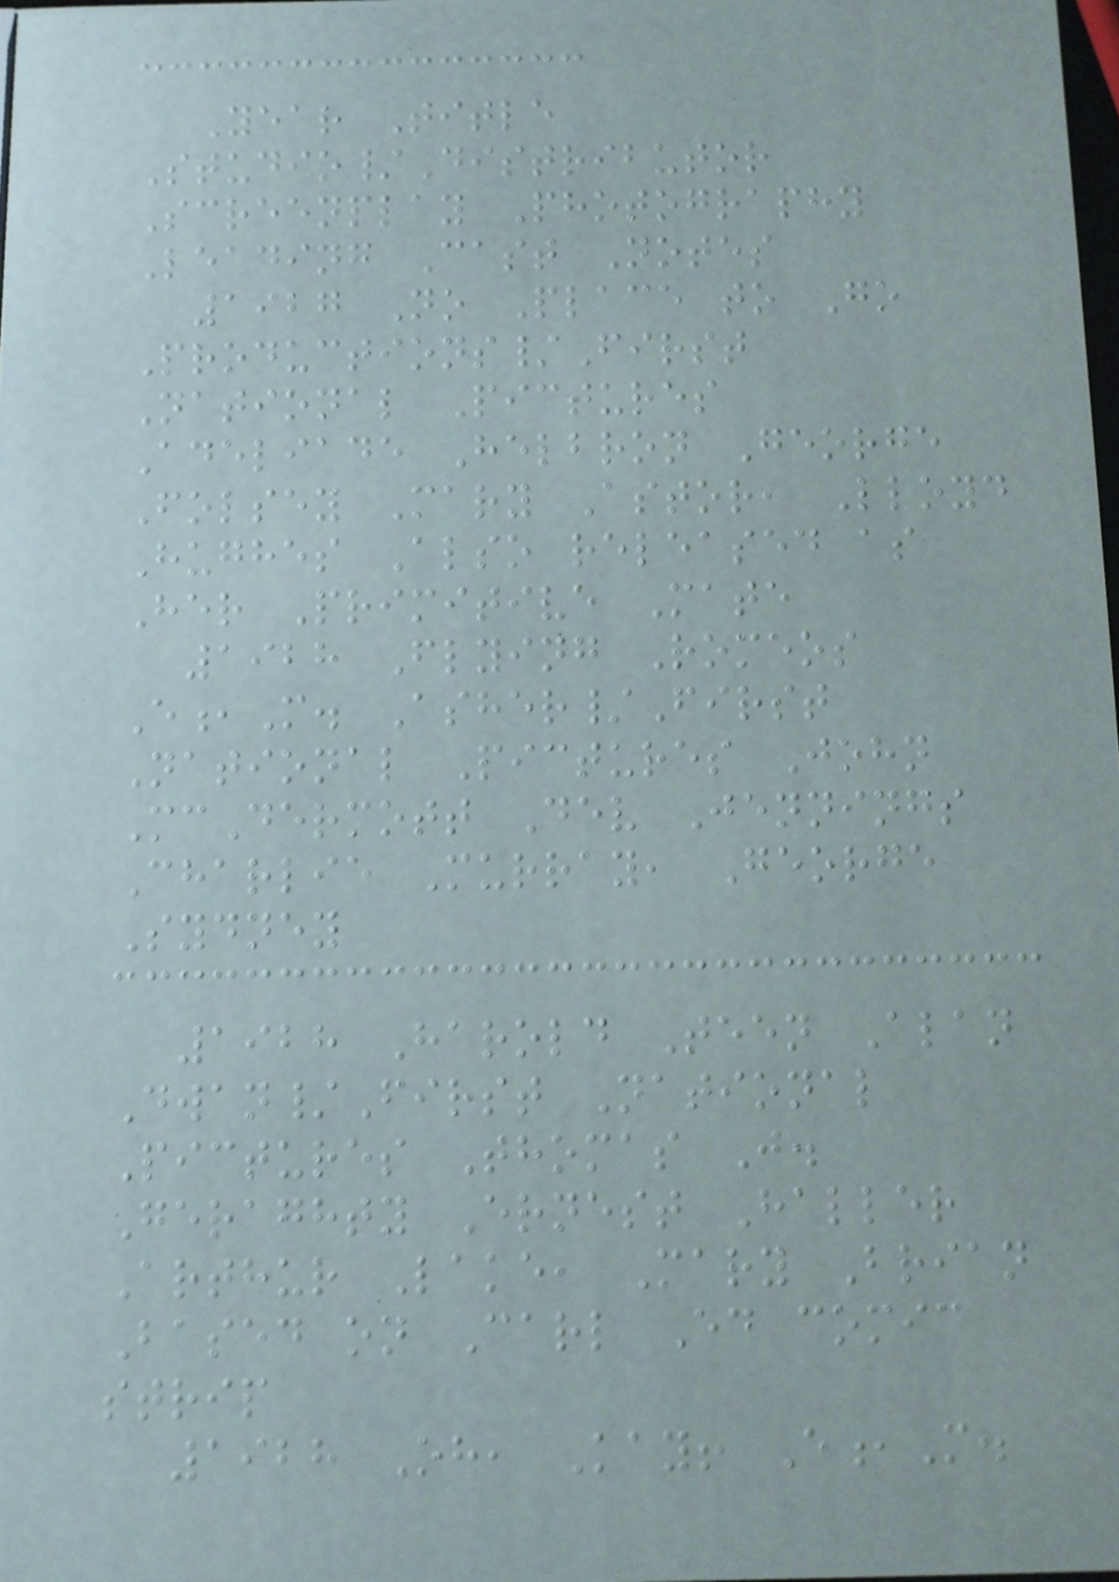Year Title
Studio/Distributor
Screenplay Photography
Leading Cast Notes
1927 No Place to Go
Productions/First
National Pictures
Adeliade Helbron George
Folsey Mary Astor, Lloyd
Hughes Also released as
Her Primitive Mate
1928 Flying Romeos
E,M. Asher/First
National Pictures John
McDermott Dev Jennings
Charlie Murray, George
Sydney
1928 Harold Teen Alan
Dwan/First National
Pictures Thomas J.
Geraghty Ernest Haller
Arthur Lake, Mary Brian
Based on Carl Ed comic
strip
1928 Oh, Kay! E,M.
